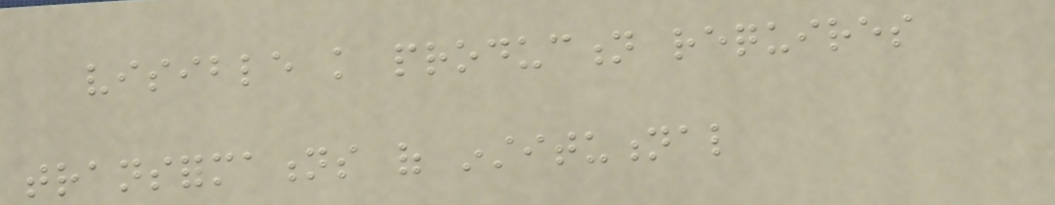visible knowledge production requires
transformations of institutional
